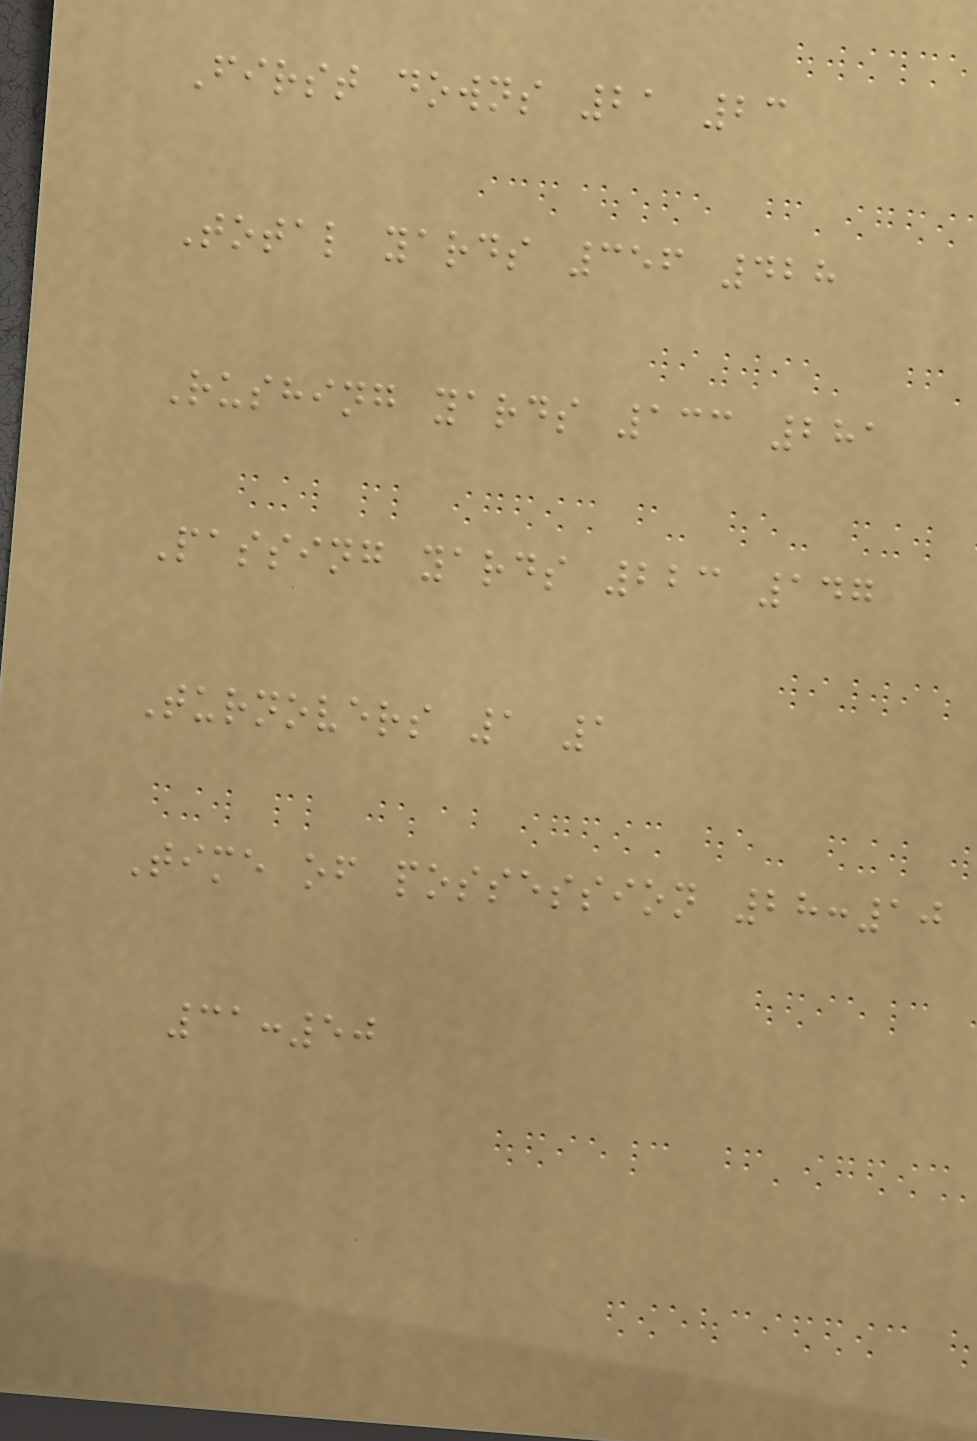First downs 21 23
Total yards 356 428
Rushing yards 133 281
Passing yards 223 147
Turnovers 1 1
Time of possession 28:10
31:50
